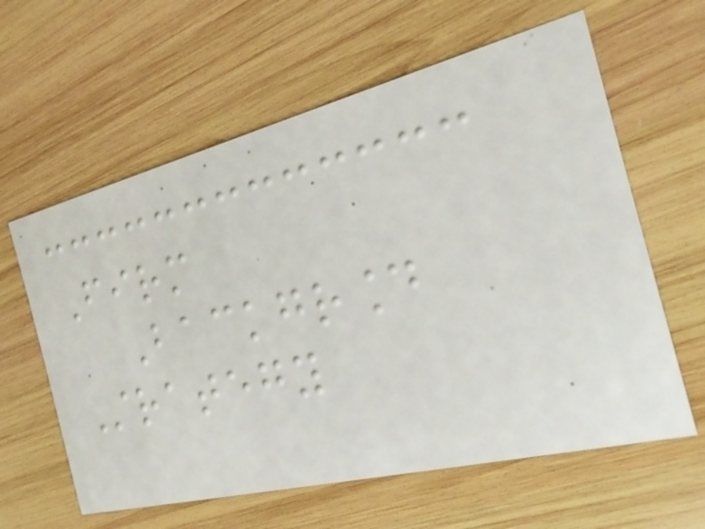Firm
Background
Strategy
